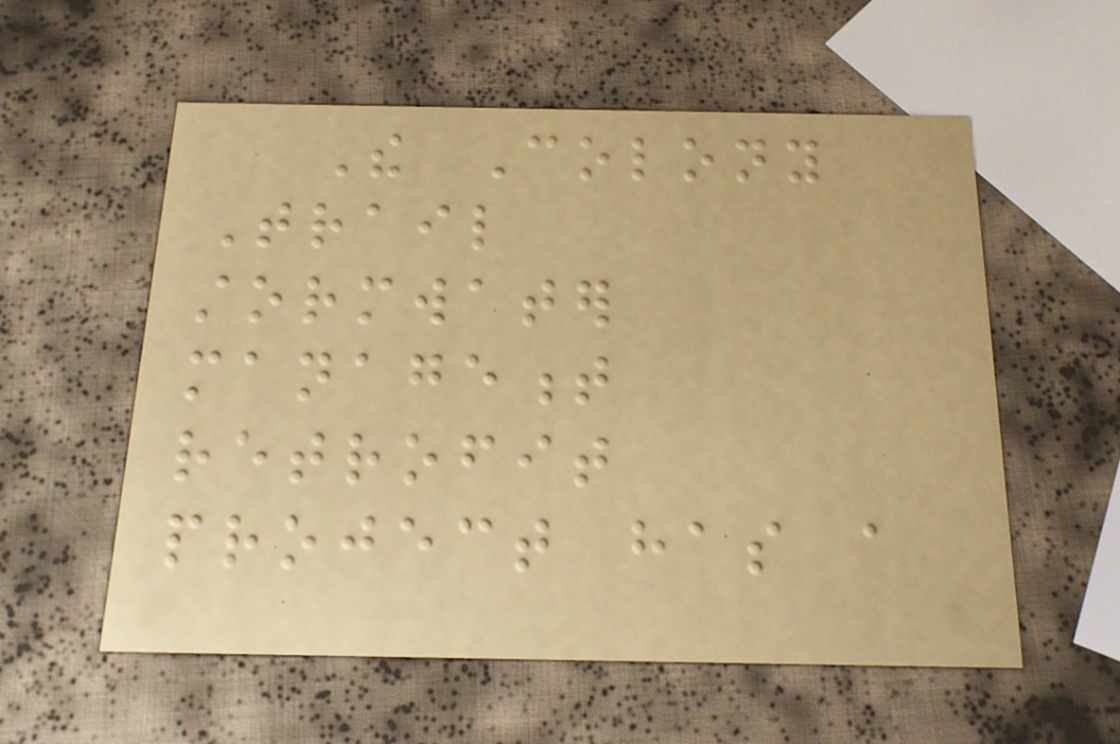The Colony
Trail
stormwater
management
retrofit
project has a
